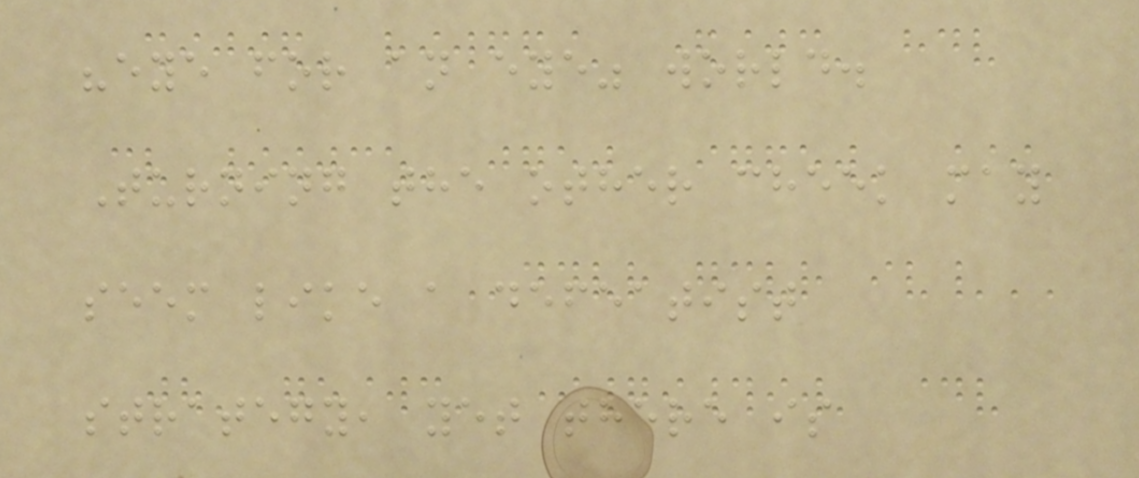"eye for an eye" world.
Turning the other cheek may
seem like a defeatist
strategy, yet there is
